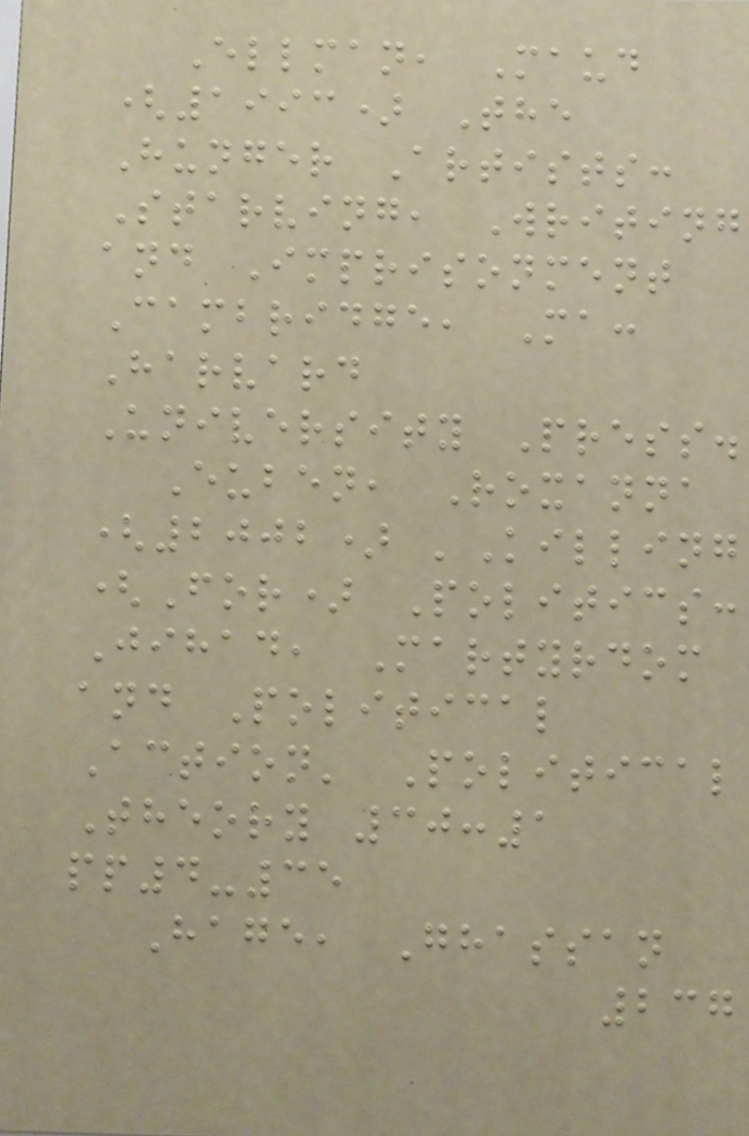Ellman, Maud
(1993) The
Hunger Artists:
Starving, Writing
and Imprisonment
Cambridge, Ma:
Harvard
University Press.
Euben, Roxanna
(2002) 'Killing
(For) Politics:
Jihad, Martyrdom
and Political
Action' Political
Theory 30:1
pp4-35
Hage, Ghassan
237
